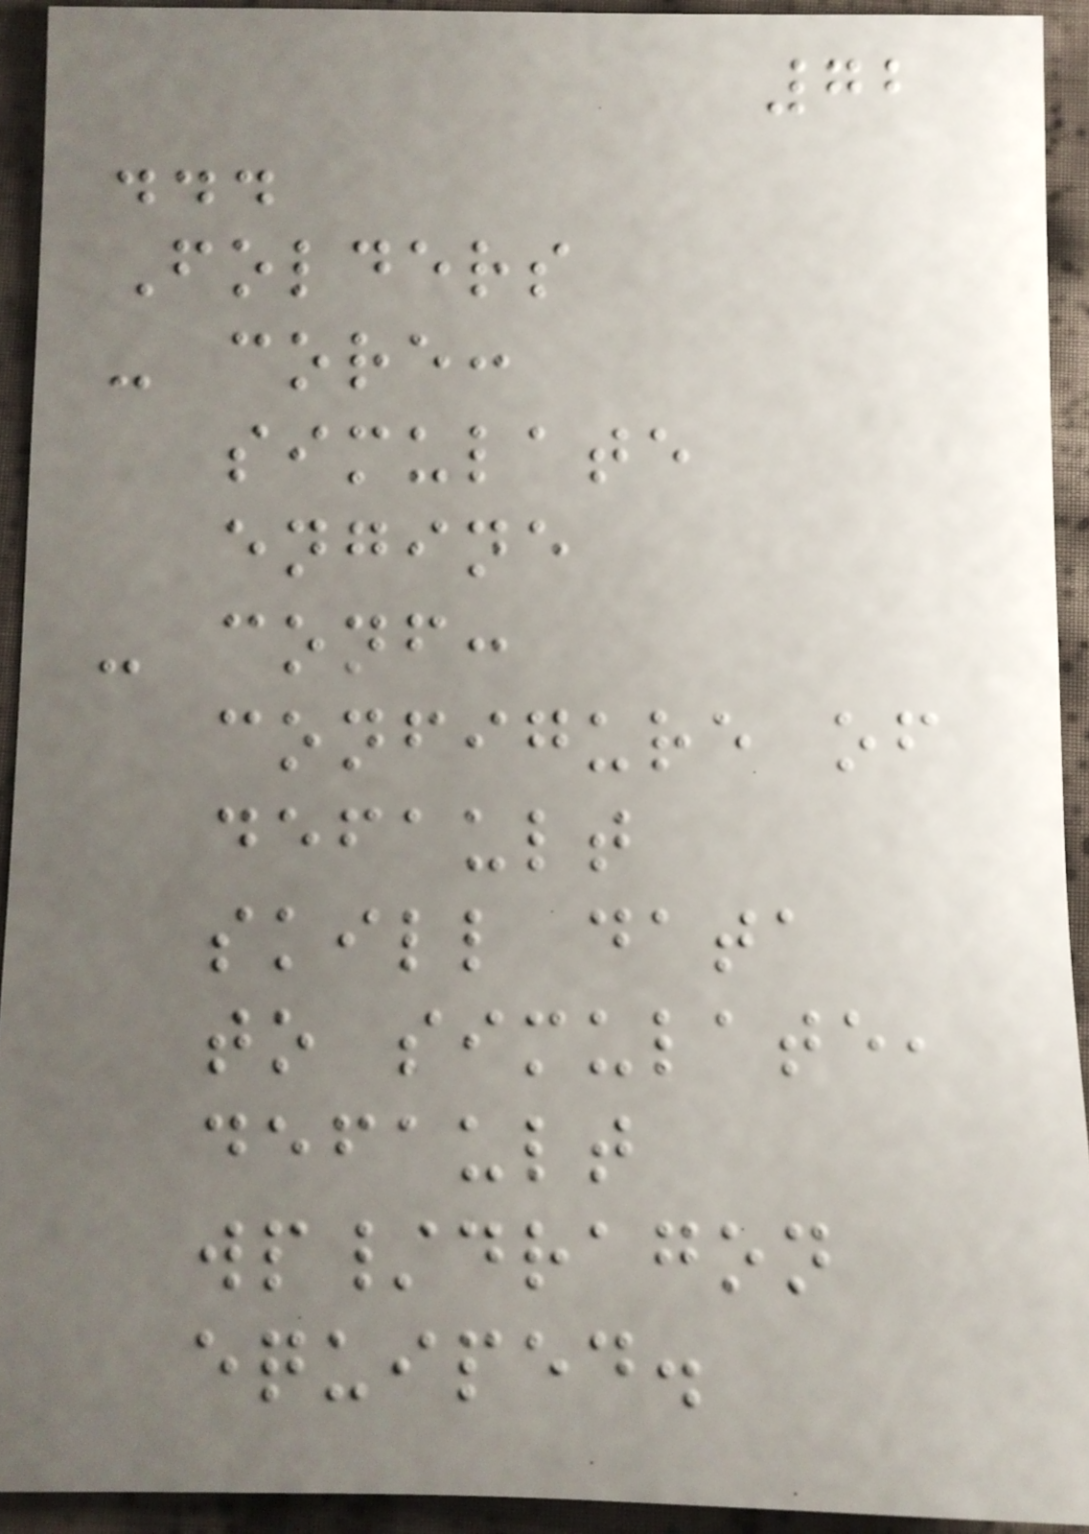72
...
Folders
- core:
simulate
engine
- conf:
configure of
default
skill data
to simulate,
default
wp/dragon
equiped.
